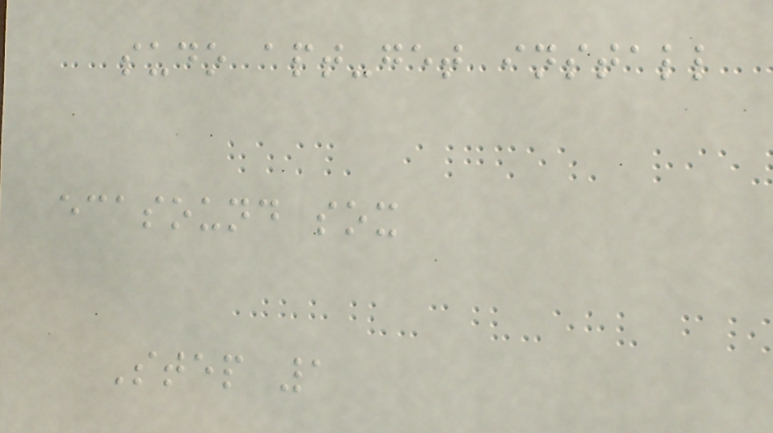sudo apt-get install
ecasound sox
Step 1
